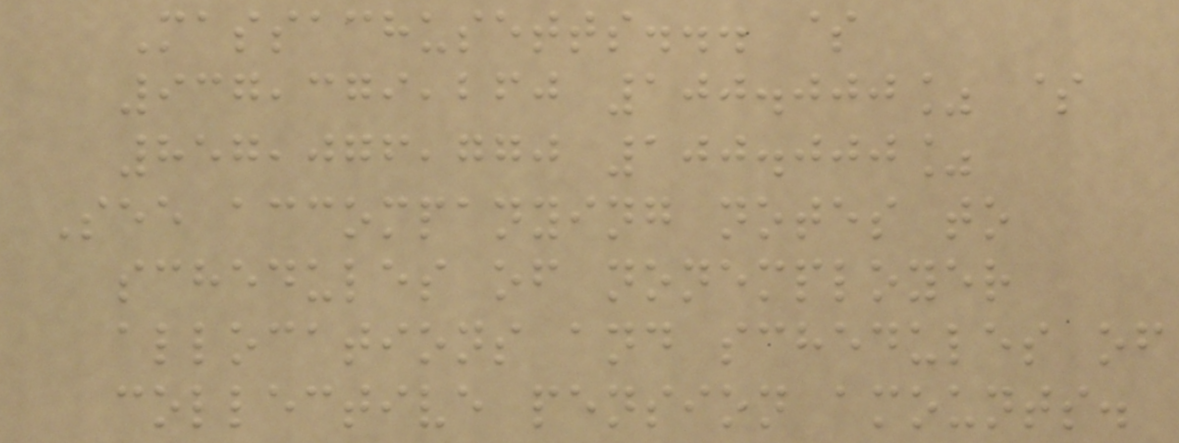Massachusetts... $
937,379,260 100.000% $
857,076,770 100.000%
See accompanying notes to
schedules of nonemployer
allocations and schedules of
collective pension amounts.
